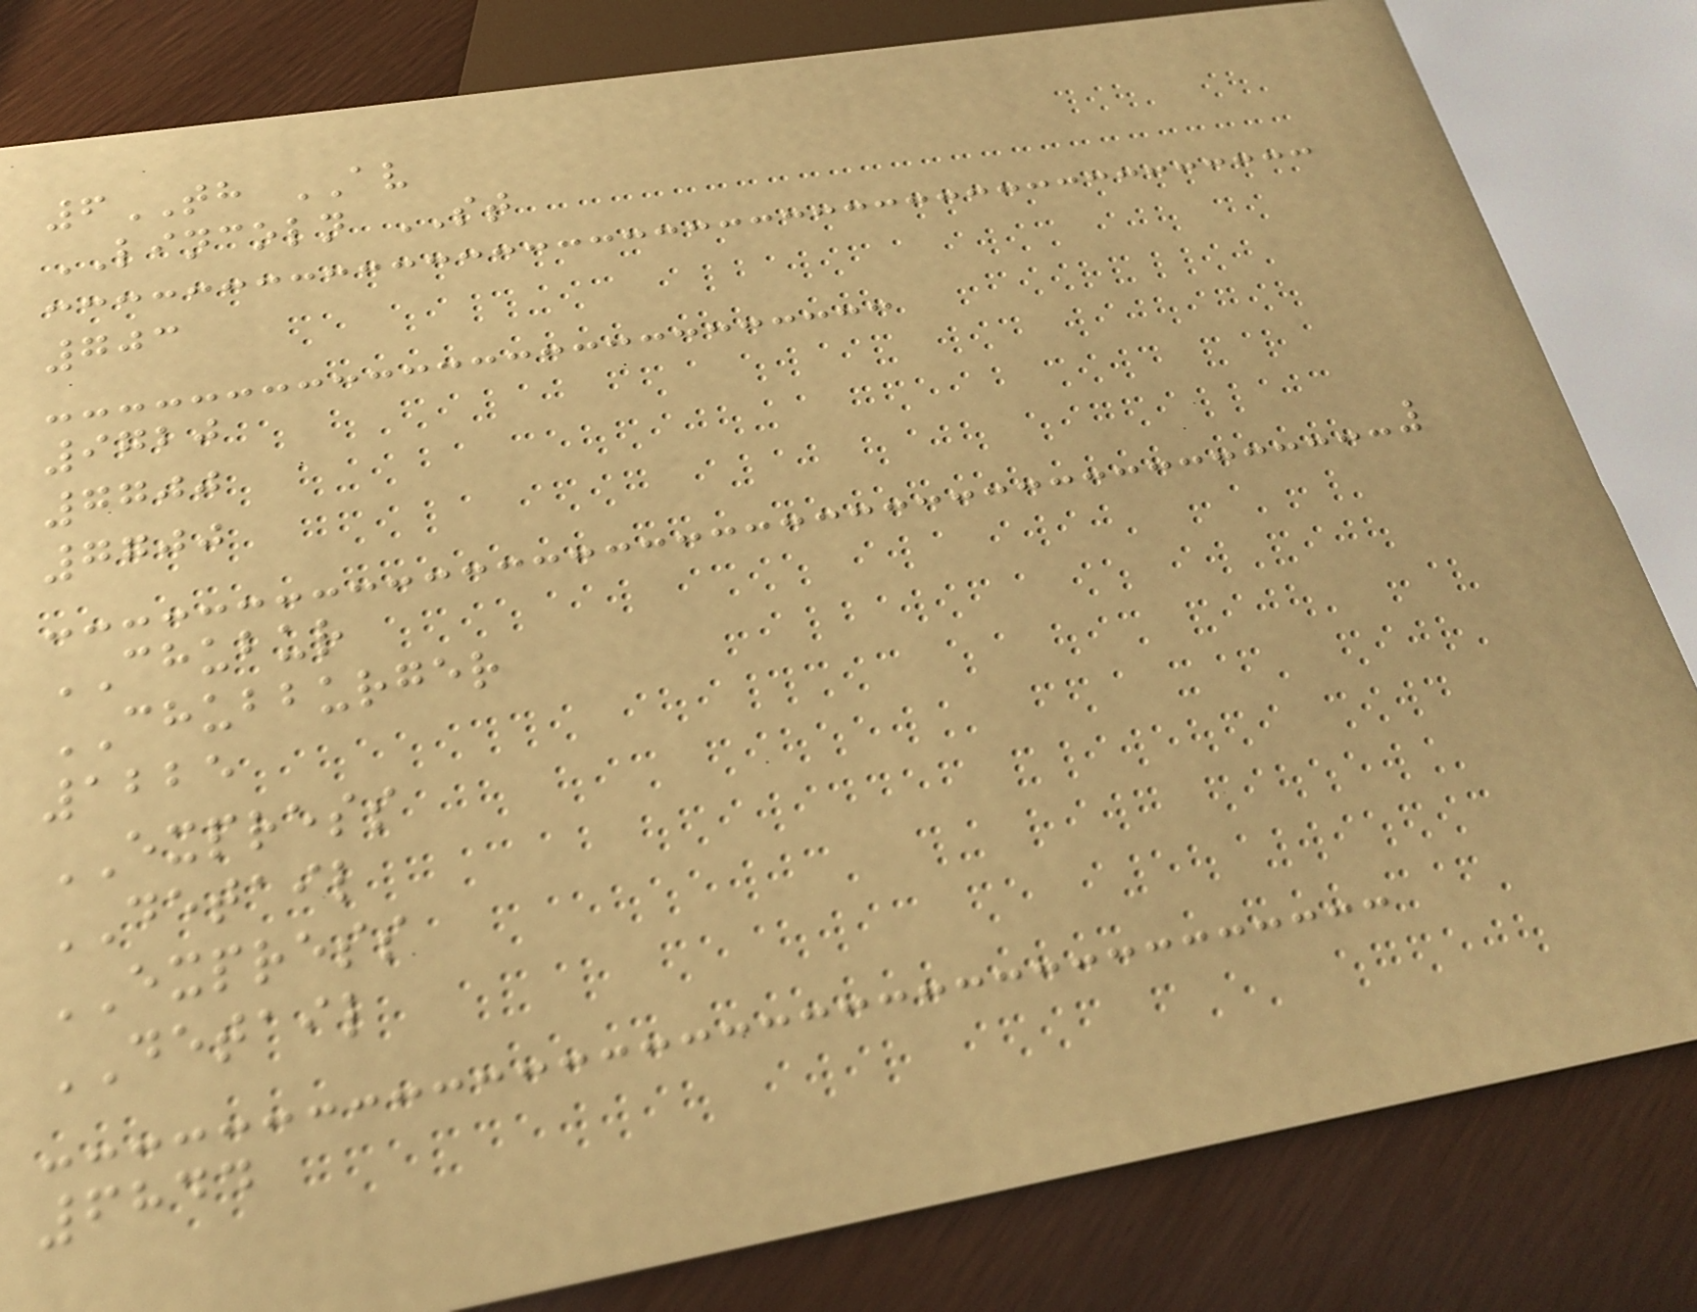6TH AV
LINCOLN ST
703
9720
7700
7700
CHUBUR
CHUBBURGER
1225
EXPRESS
DETAIL
EXPRESS
DETAIL
6844
